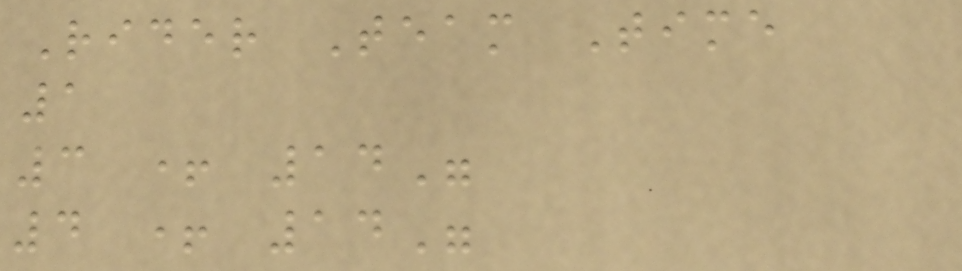Rider Team Time
1
3 + 14"
4 + 14"
